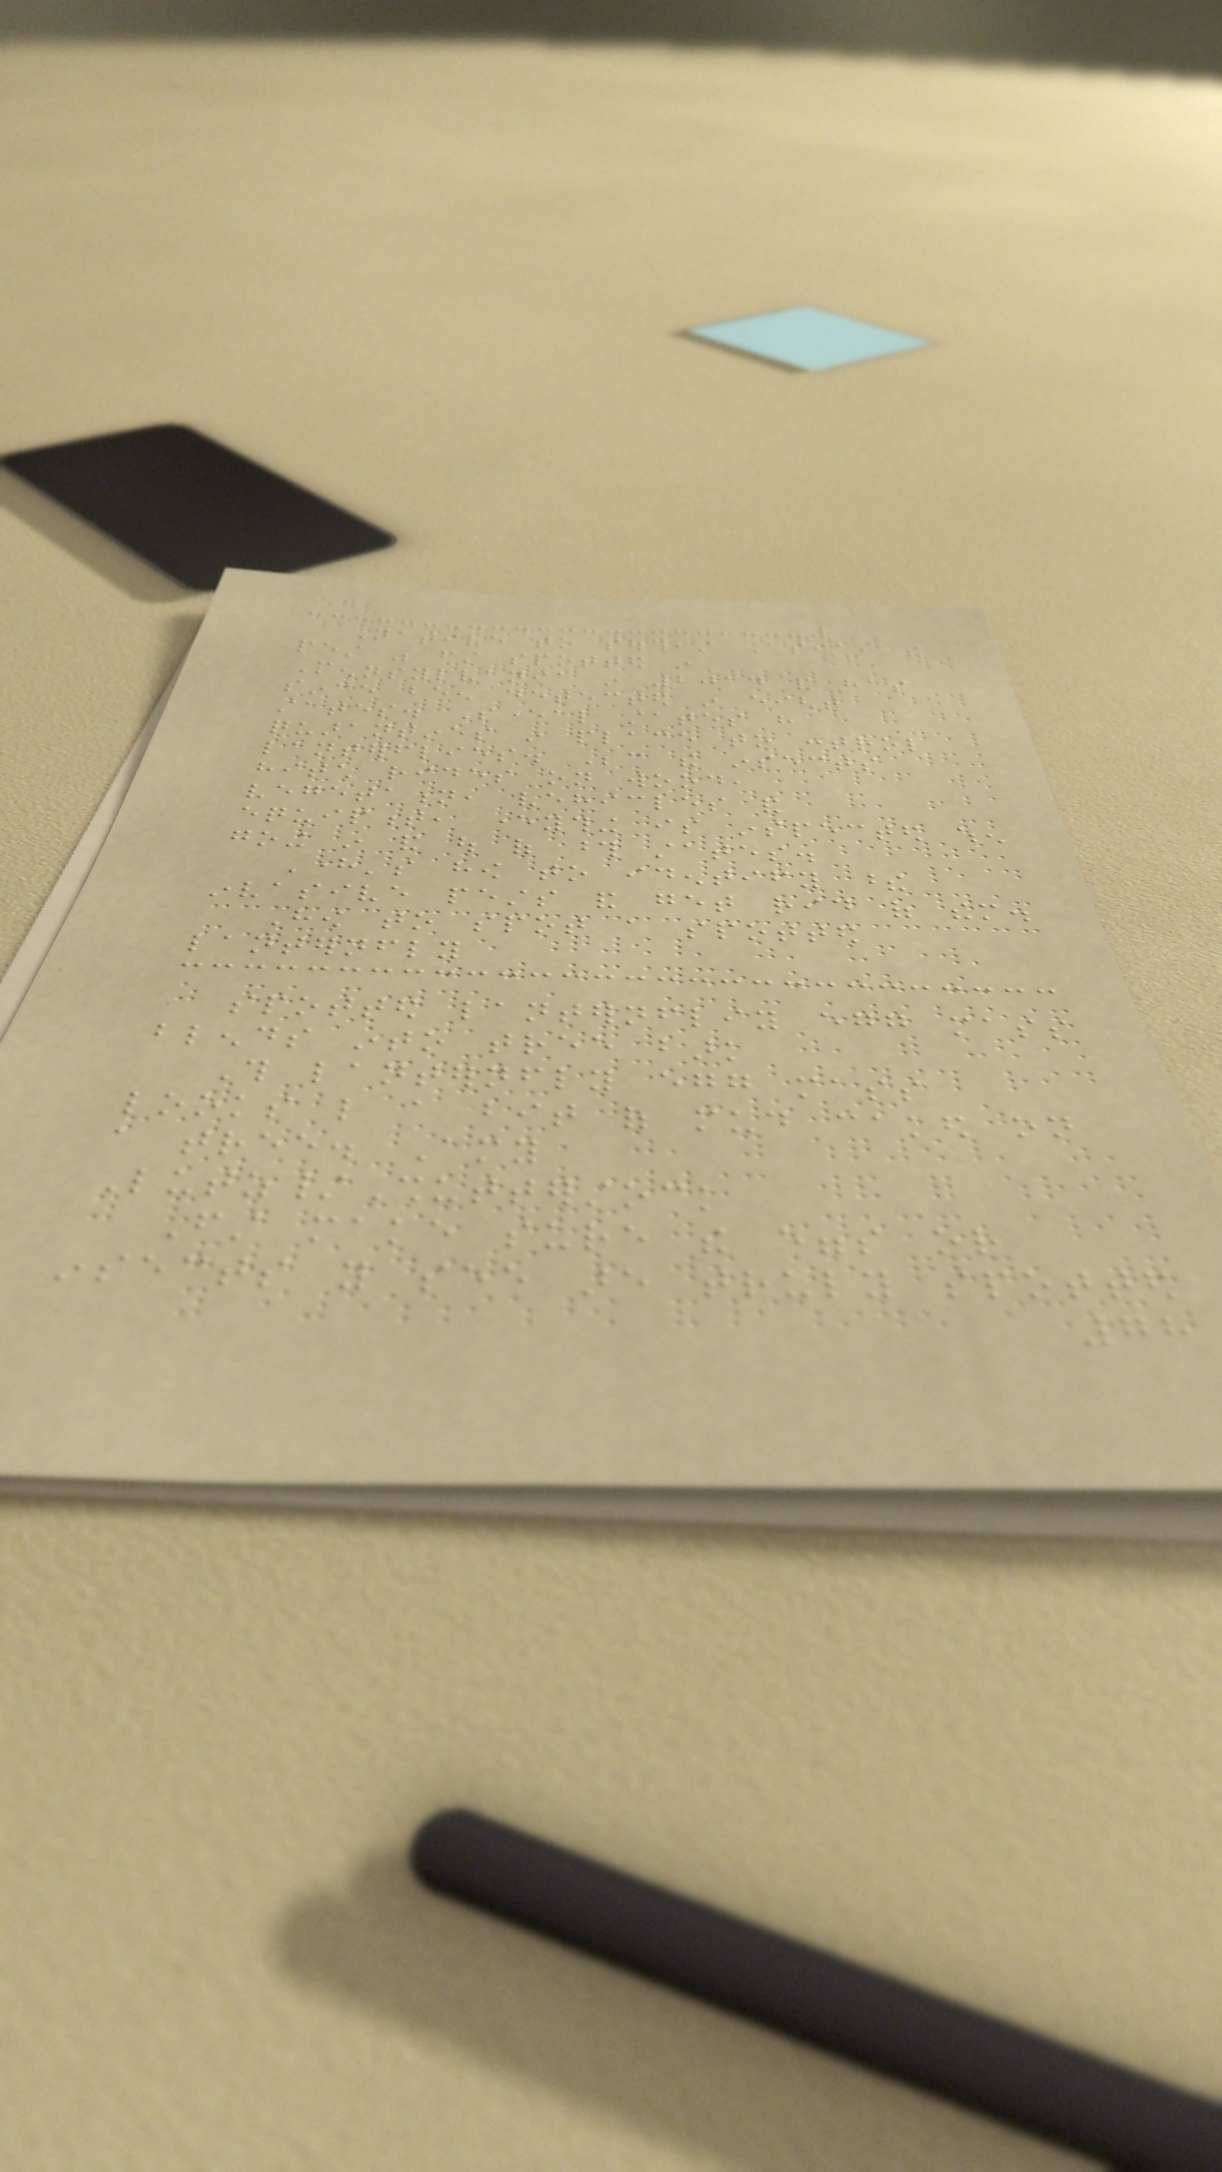Native to southeast Asia, the
pest was first spotted in
Pennsylvania in 2014 and has
since been detected in eight
states. Several states have
quarantines in place to control
lanterflies. Because the insects
hitch rides on wood,
vegetation, vehicles and
equipment, everything is inspected when
going in and out of those states.
Here's how to identify these
invasive pests and get rid of them.
How to spot a spotted
lanternfly
spotted lanternfliy egg mass
blends into tree bark
This lanternfly egg mass
looks like a bit of mud caked on
a tree. Amy
Lutz/Shutterstock
First make sure the eggs or
insects you see are truly spotted
78
